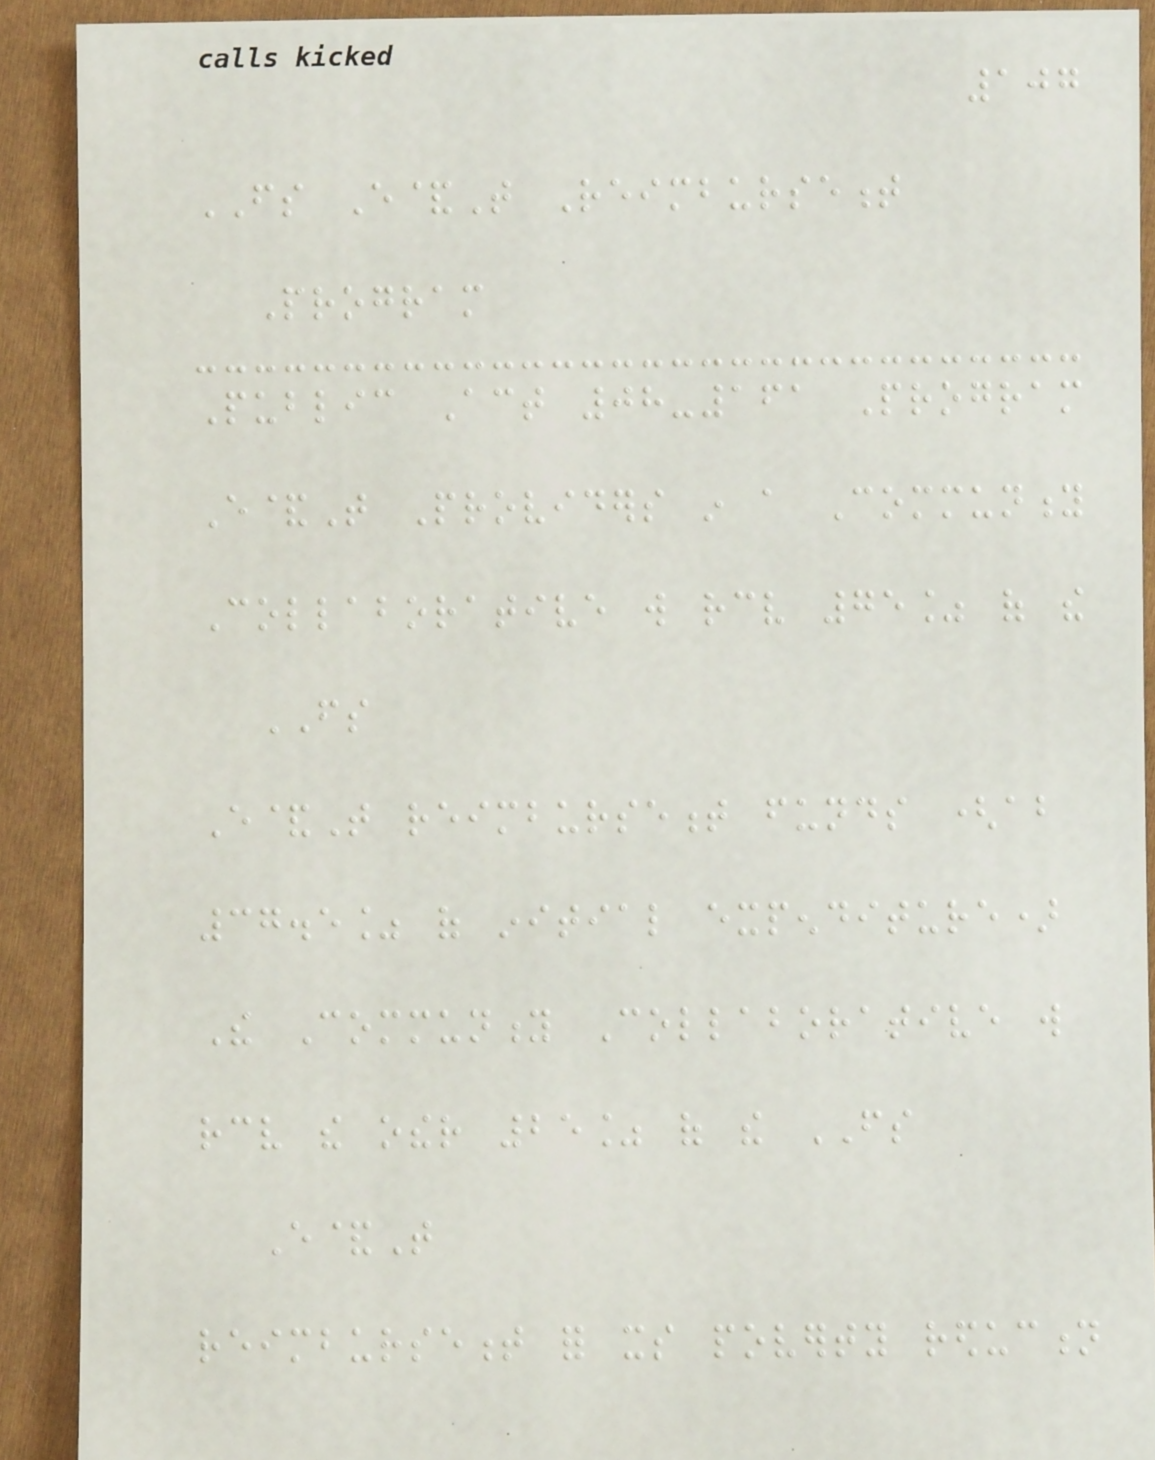107
FS E&T Reimbursement
Program
Public Act 08-161 Program
E&T Providers in a Community
Collaborative will receive 75% of the
FS
E&T reimbursement funds (about
37.5% of initial expenditure)
The Community Collaborative will
receive the other 25% of the FS
E&T
reimbursement for its poverty reduction
